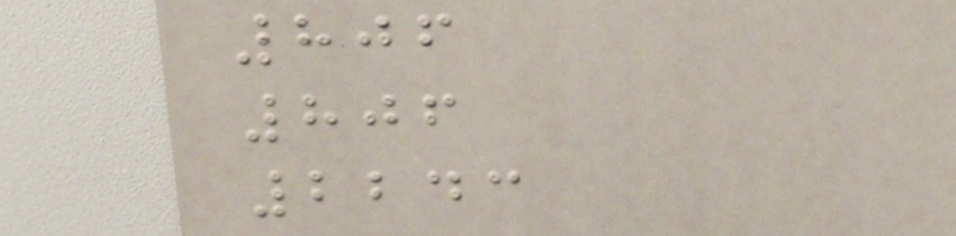806
806
2243
